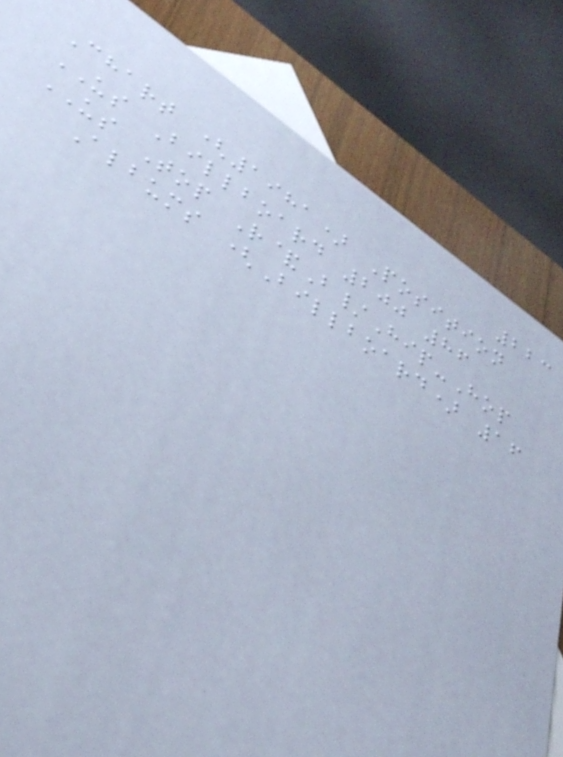223
Chart (1981) Position
US Billboard 200 86
US Top R&B/Hip-Hop
Albums (Billboard) 16
